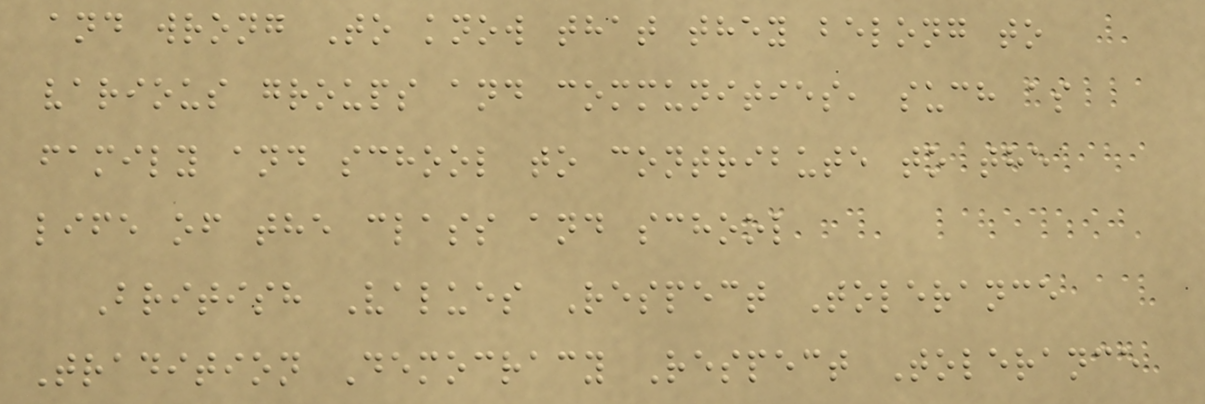and wrong To know that they belong to
various groups and communities, such as
family and school to contribute to the
life of the class and school
British Values Respect Tolerance
Tradition Democracy Respect Tolerance
